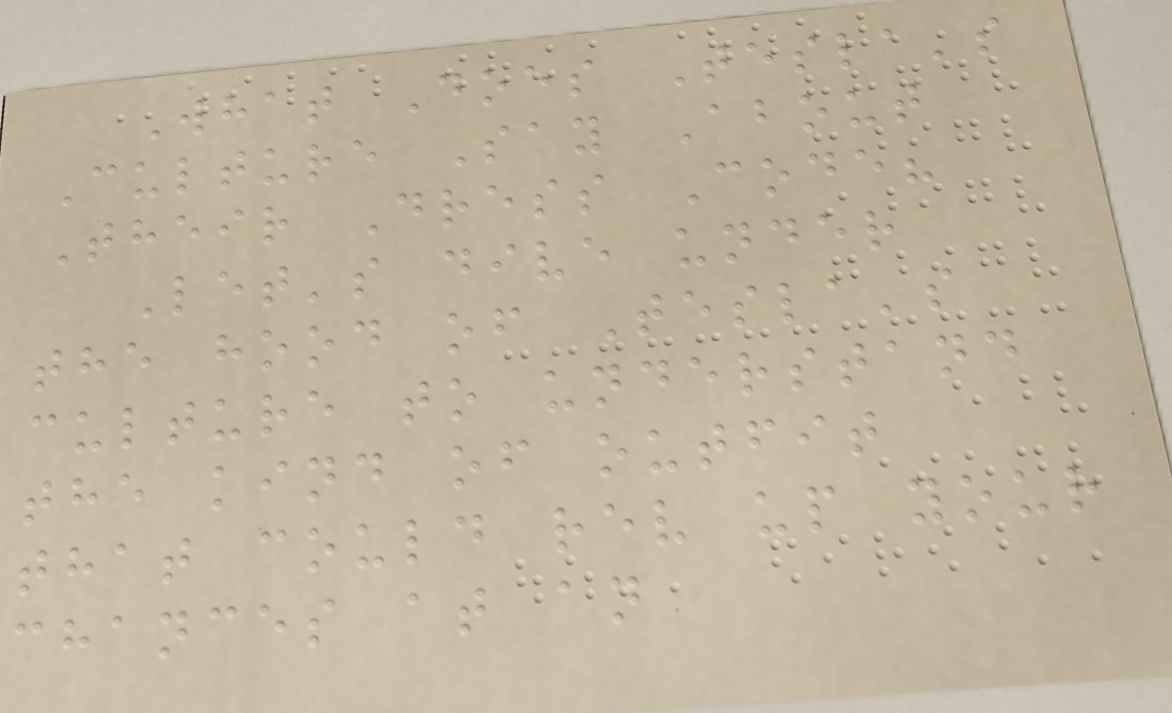What Does Tesla's
Culture Say About
Their Dress Code?
Let's dive under
the hood of Tesla's
culture to understand
the kind of outfit
that could rev up your
chances at an
